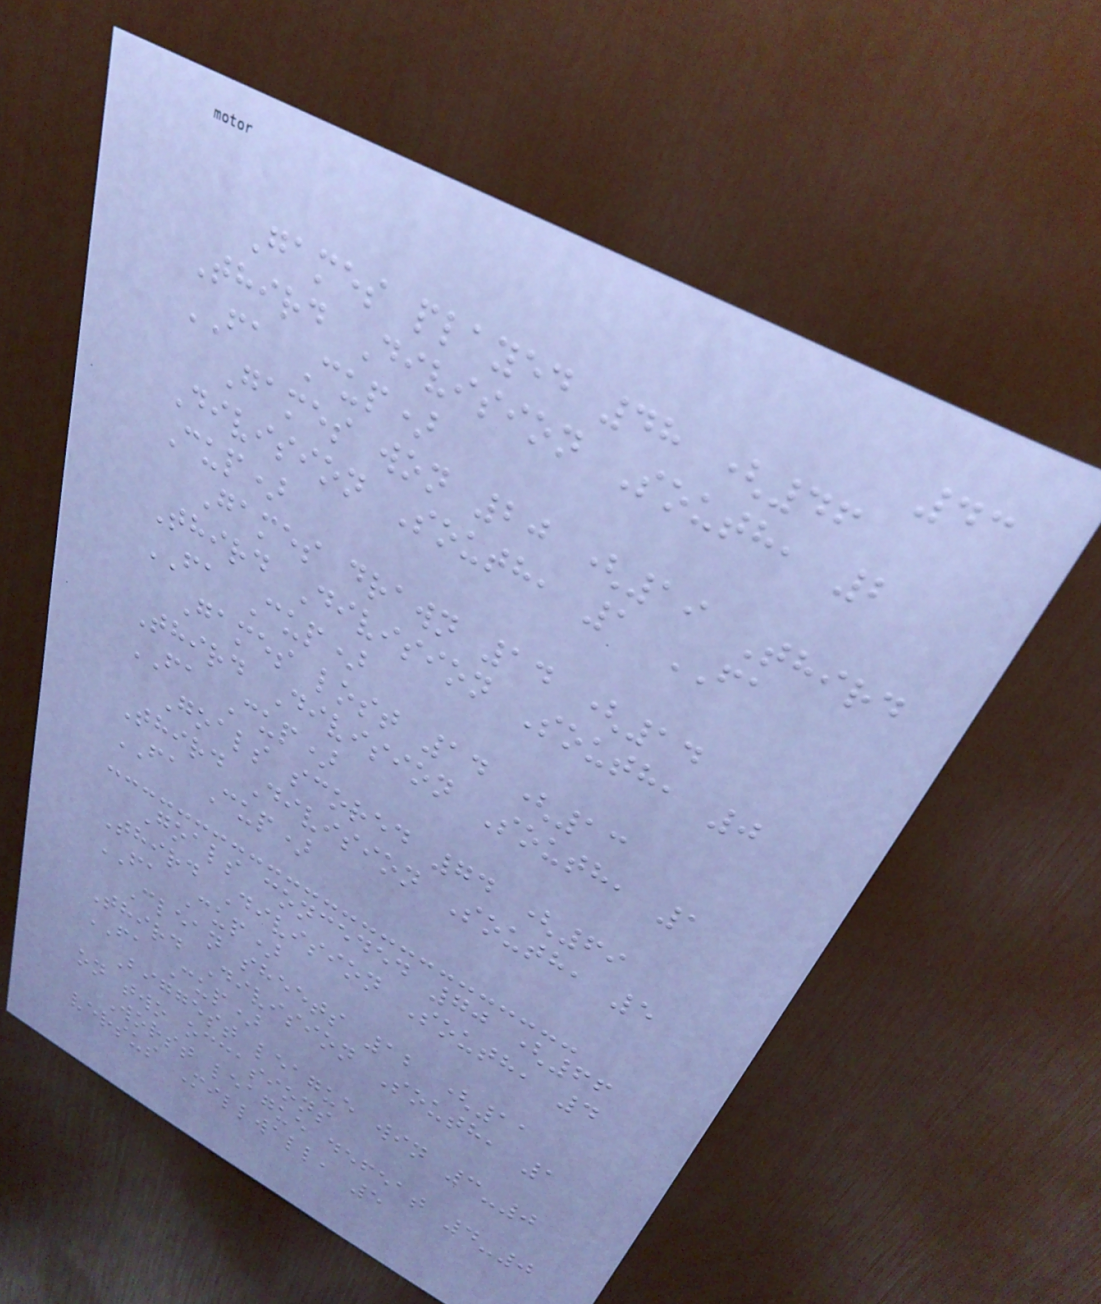43
Games played 48 (46
Third Division South, 2
FA Cup)
Games won 20 (19 Third
Division South, 1 FA
Cup)
Games drawn 14 (14
Third Division South, 0
FA Cup)
Games lost 14 (13
Third Division South, 1
FA Cup)
Goals scored 74 (69
Third Division South, 5
FA Cup)
Goals conceded 70 (66
Third Division South, 4
FA Cup)
Clean sheets 12 (11
Third Division South, 1
FA Cup)
Biggest league win 3-0
on two occasions
Worst league defeat 4-0
versus Millwall, 5
